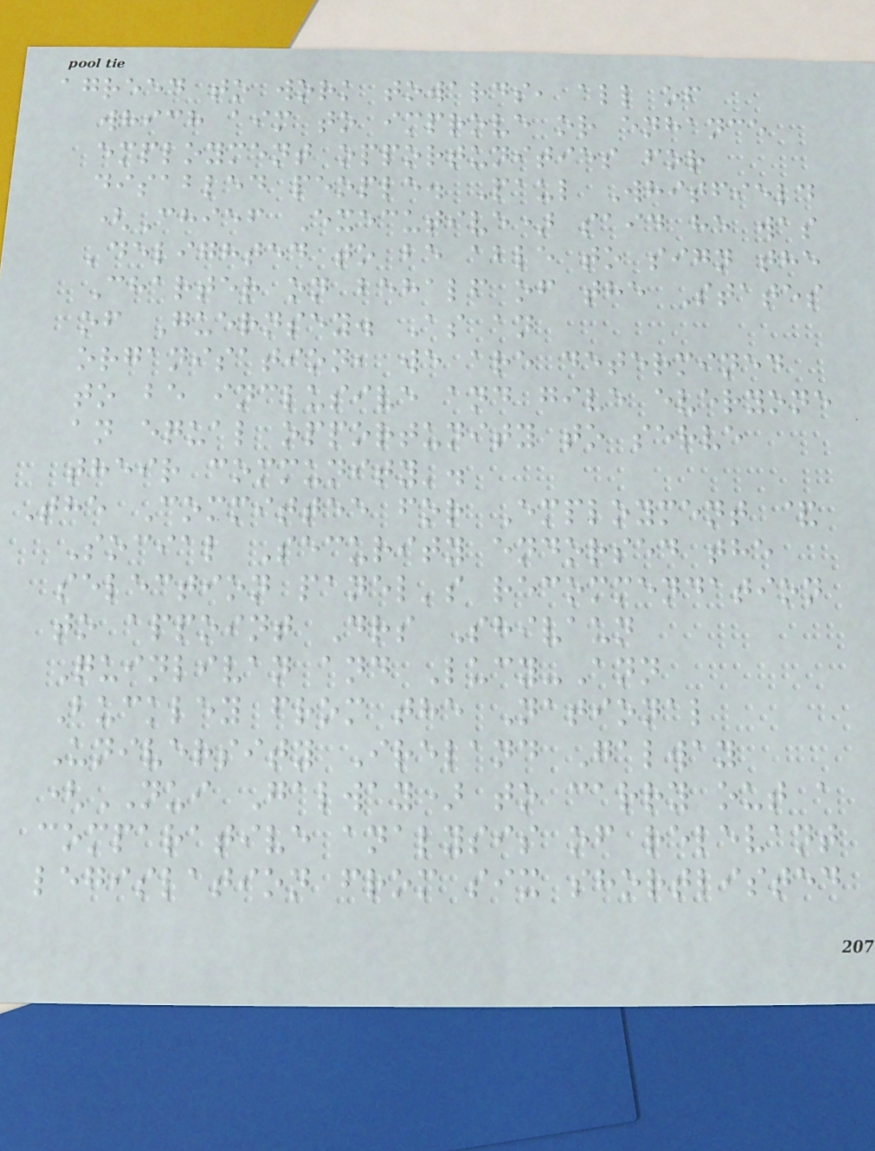agreed to work towards, all of
which aim to improve or enhance
employment opportunities for
disabled people. Paul Whitfield
(Chief Executive) said he was
'delighted to be able to sign the
Charter on behalf of the States
of Guernsey. As an
organisation, we are determined
to be inclusive and give everyone
an equal opportunity to serve
their community'.
The Committee for Employment &
Social Security endorsed the
selection panel's recommendation
to appoint Drs Shivaun
Quinlivan and Lucy-Ann
Buckley from the National
University Ireland Galway
(NUI Galway) to carry out a
comparative analysis of relevant
legislation from six shortlisted
